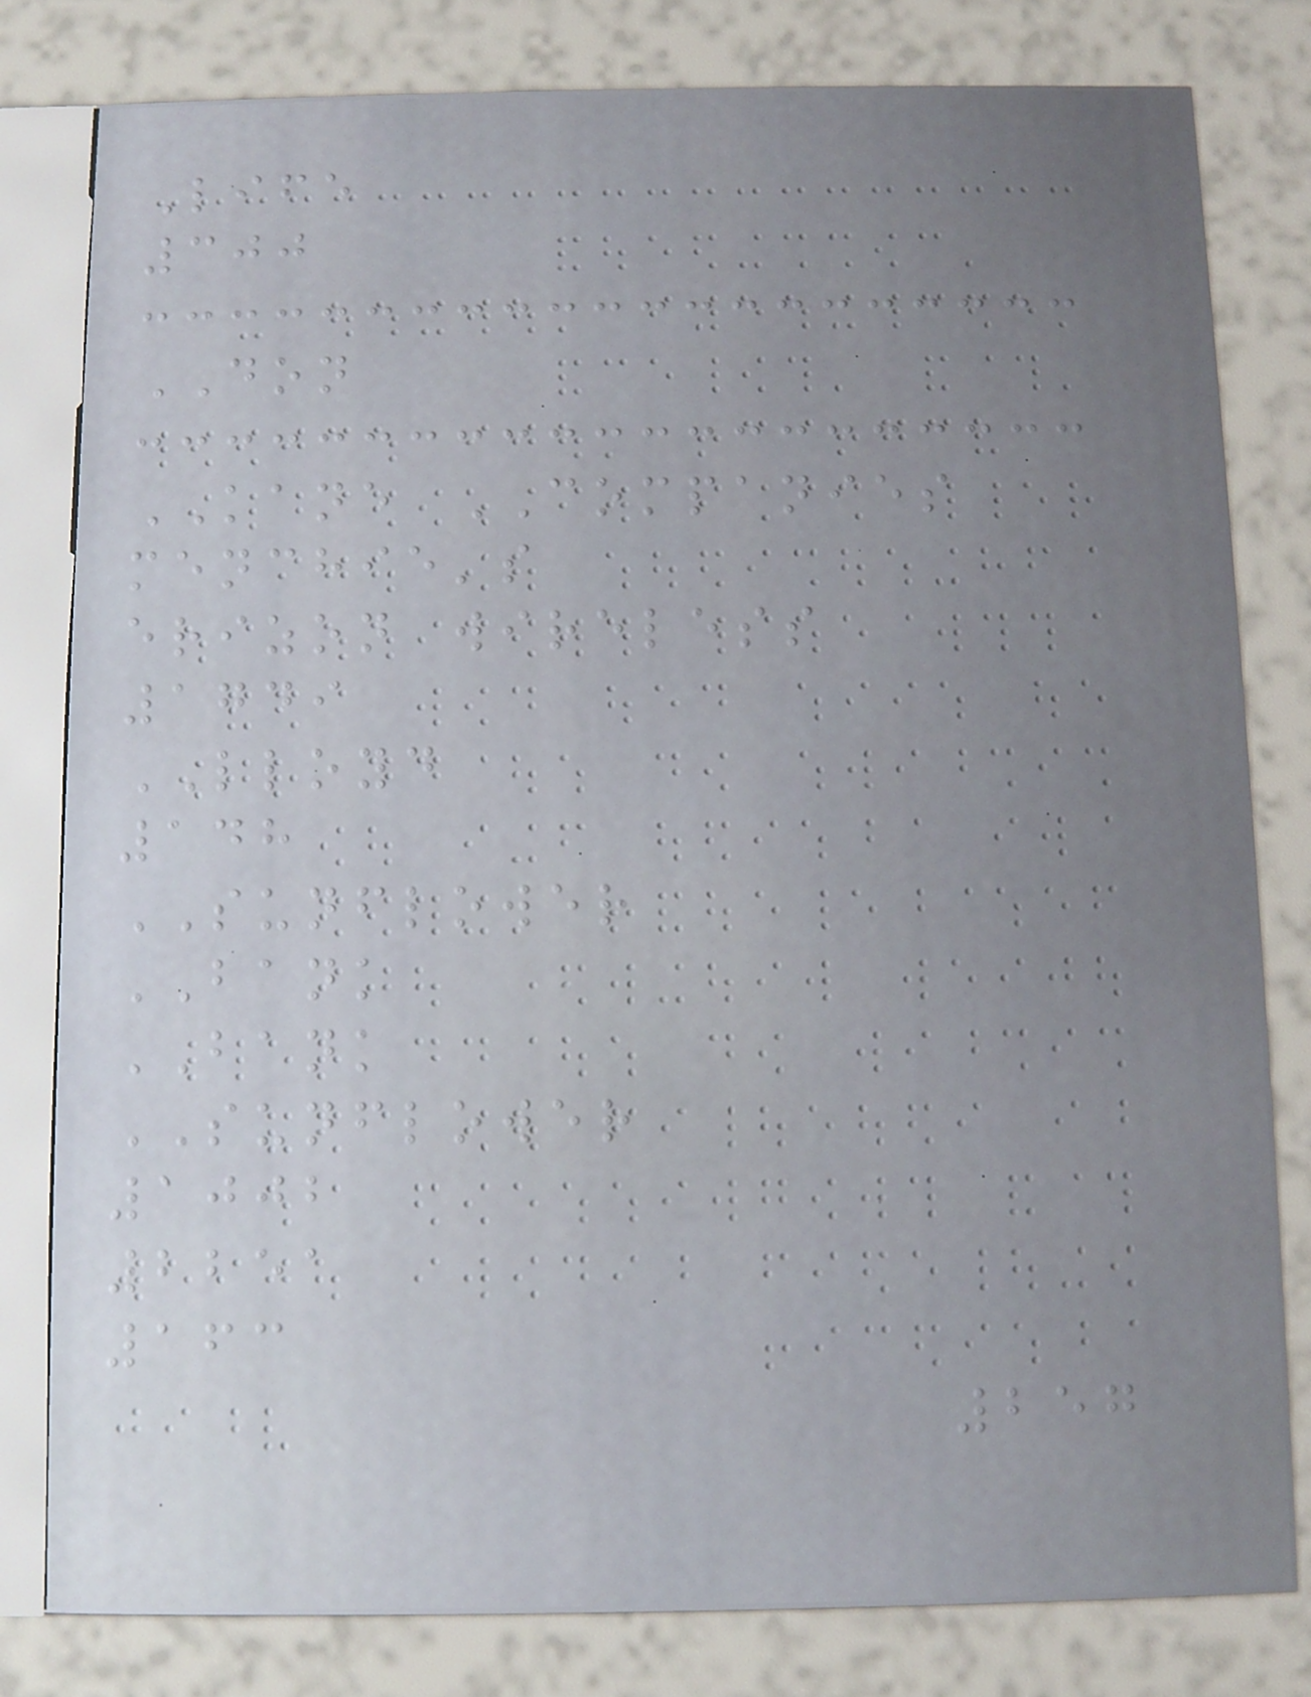Life
300
DON
KANE COMPANIES
menchie's
erizon wireless
1749
LLOYD
148
SUNFLOWER
BANK
BANK
SUNFLOWER
1002
2251
163
257
